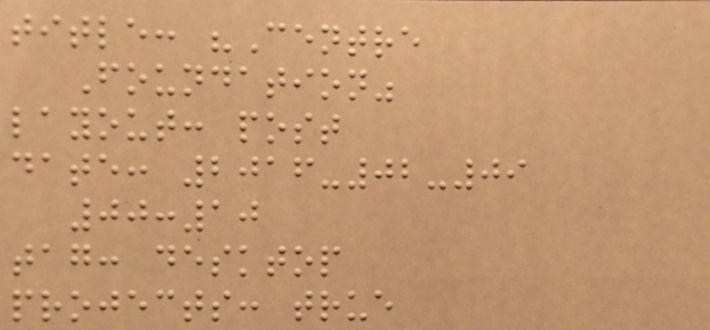title: "Centre
Foundation"
layout: post
date: 2016-02-09
00:10
tag: desktop
projects: true
